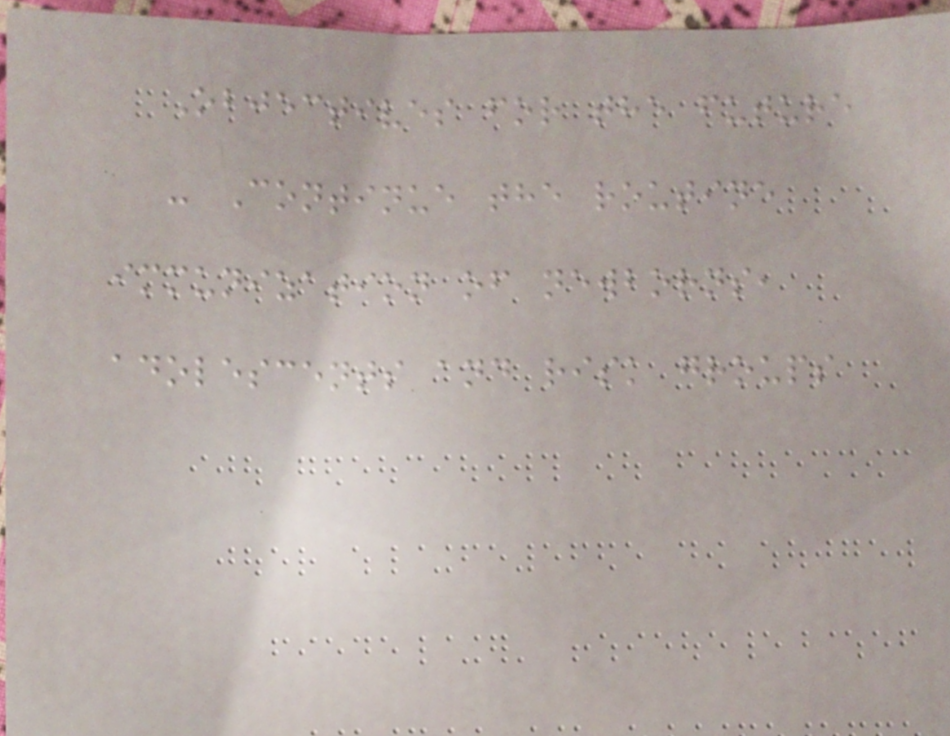Objectives for the future
- Continue the routine
immunization of newborns,
adolescents and risk groups
